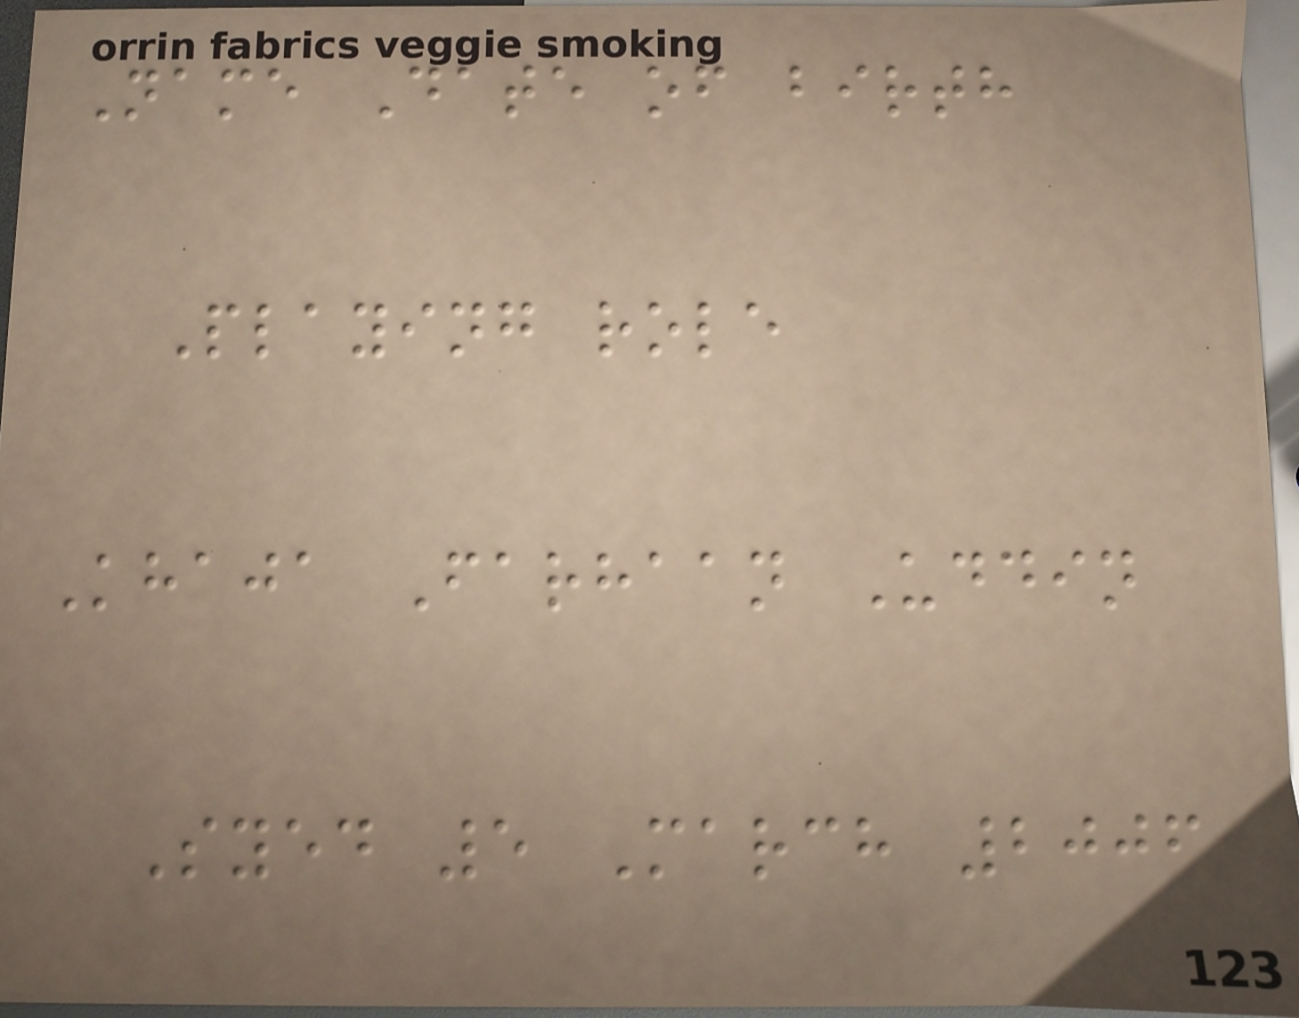Name Date of birth
Playing role
Khaja Farhaan Uddin
Syed 5 March 2006
